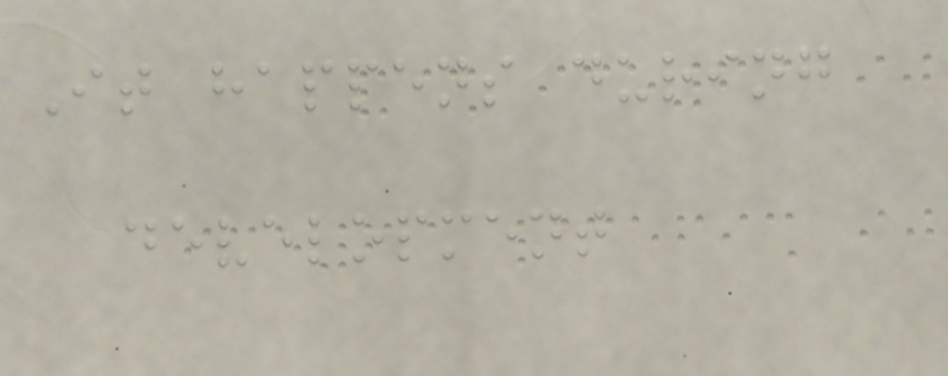It happens during
development
